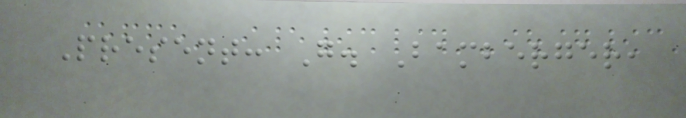Present: G. Bamberger,
